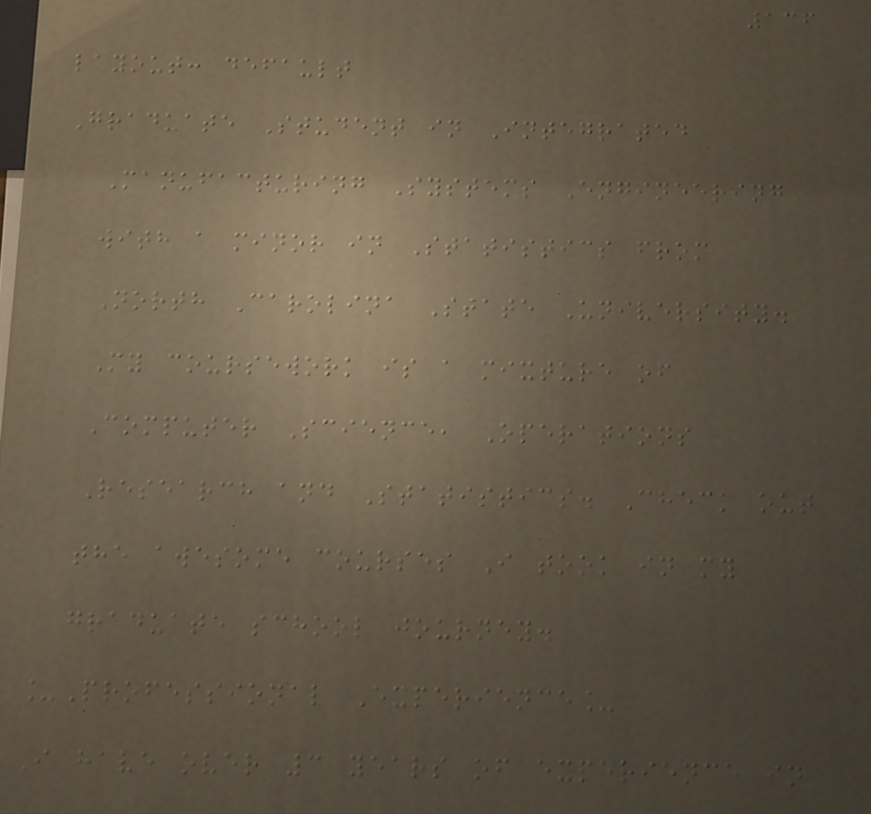136
layout: default
Graduate Student in Integrated
Manufacturing Systems Engineering
with a minor in Statistics from
North Carolina State University.
My coursework is a mixture of
Computer Science, Operations
Research and Statistics. Check out
the awesome courses I took in my
graduate school journey.
_Professional Experience_
I have over 3 years of experience in
